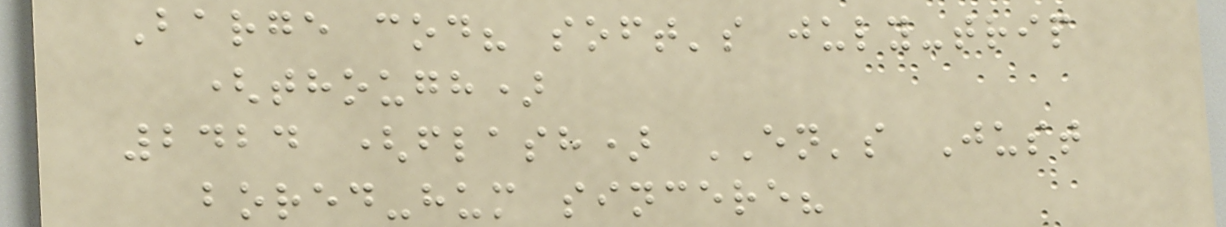Barge cod? soft's july-trip
(though)
2424 (flash) EN's Just
bored-hum sincere?
